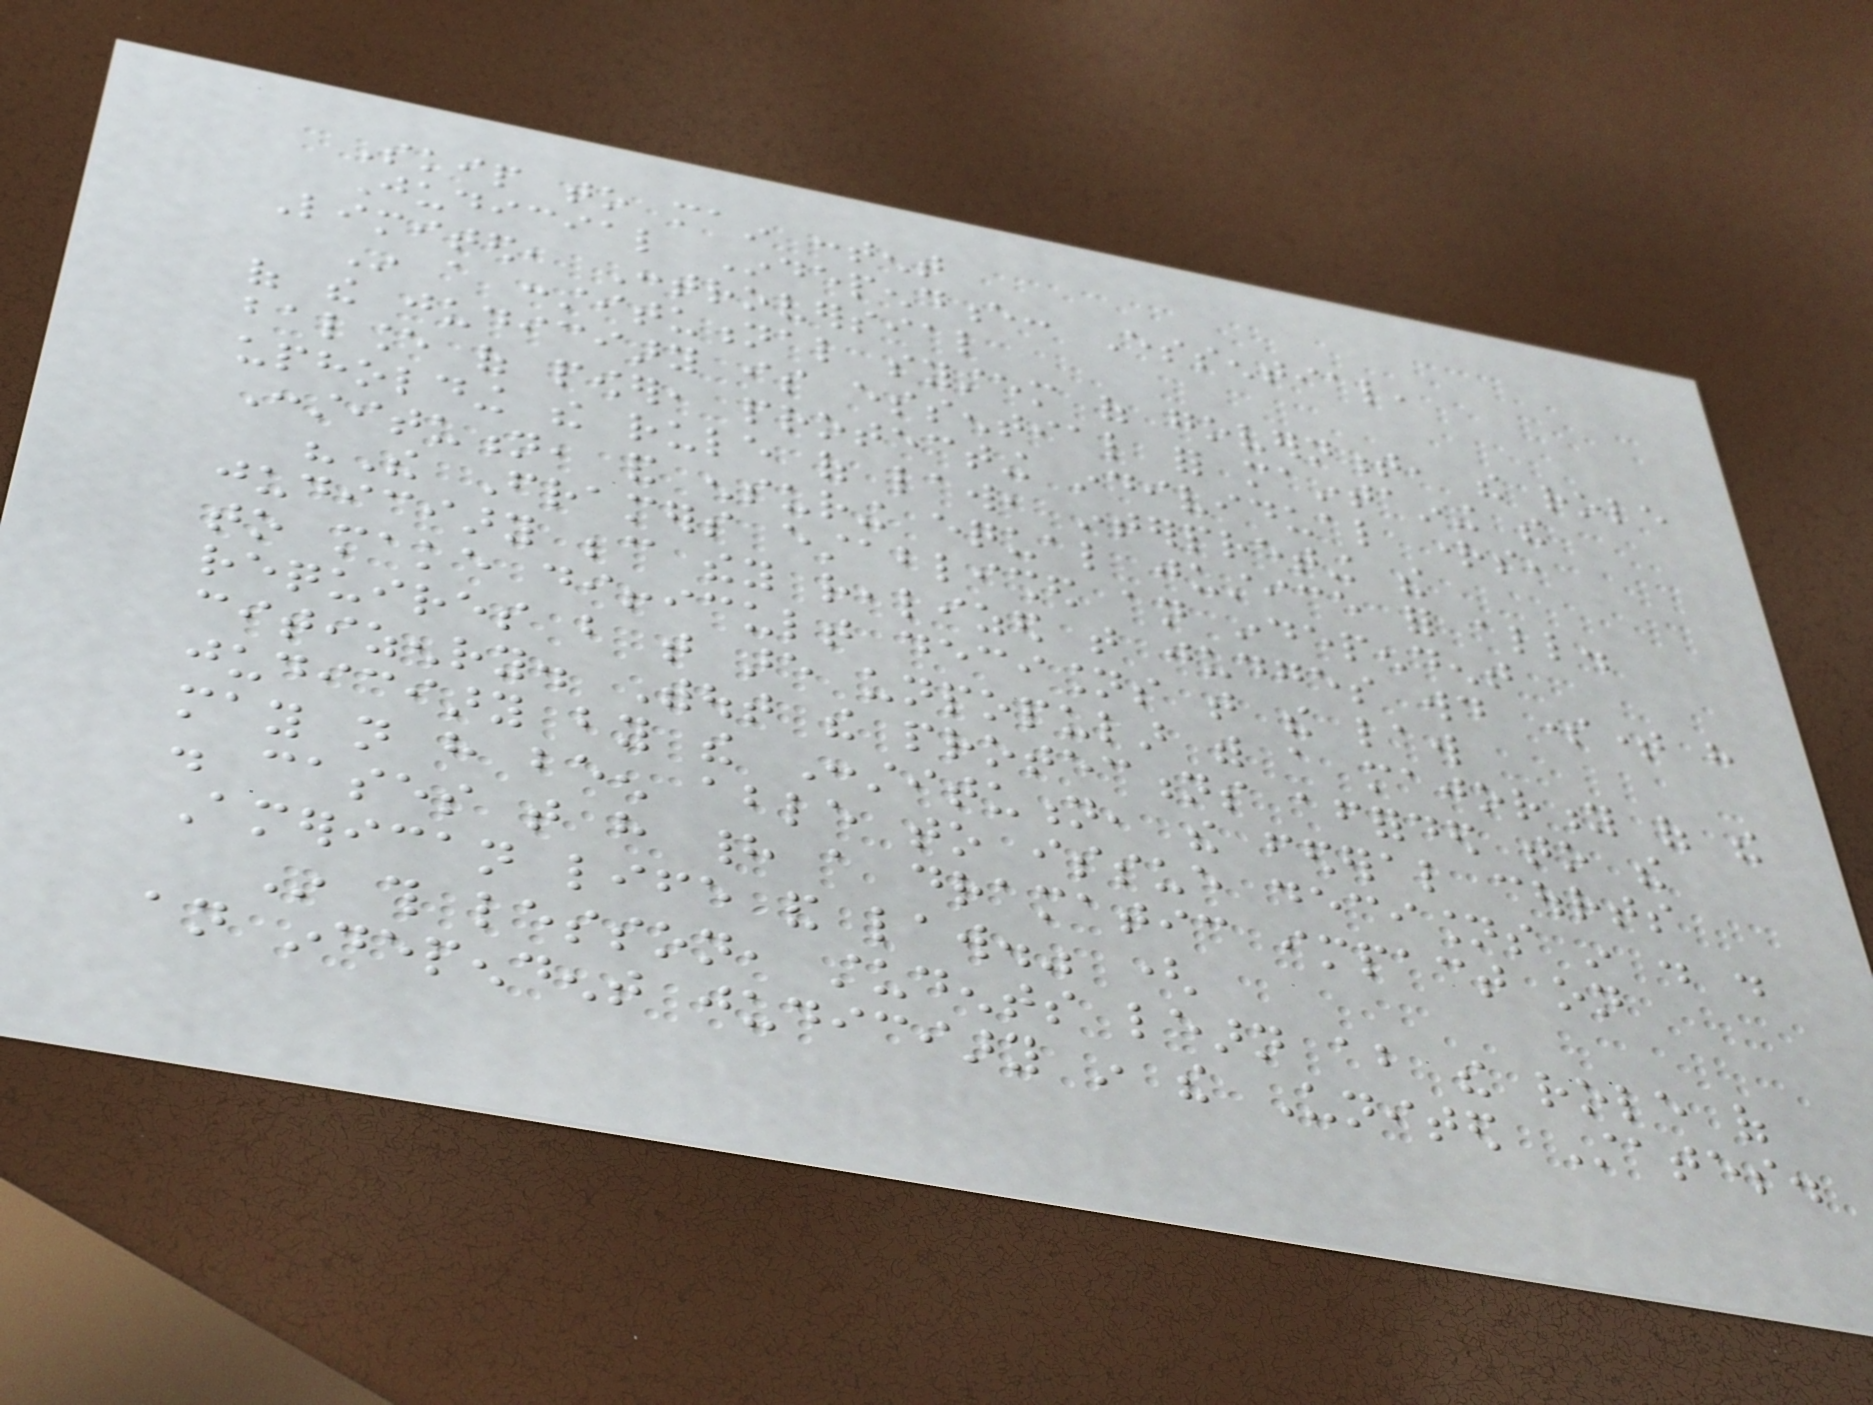Skip to main content
Judicial Independence: Essential,
Limited, Controversial
In a constitutional system of government, the role
of the judiciary is essential for maintaining the
balance of power, protecting individual rights,
upholding the rule of law, interpreting the
Constitution, and ensuring equal justice for all.
"The Framers established an independent
judiciary because they realized that judges would sometime have
to make difficult decisions that the law
requires but that are unpopular with a majority of the
citizenry. Without the protections afforded to the
judiciary by the Constitution, the federal courts
may not have been able to issue decisions in . .
. cases that have had a dramatic impact on
American life and law." (
In this lesson, students learn about the role of
an independent judiciary in the United States.
